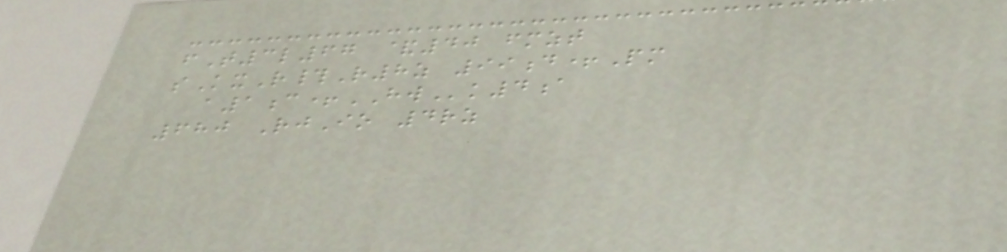fT3l67 &40 fmzt
sKxR#R8z 99d+Pm
a1c+HWk4a
680 RjIo 4rz
